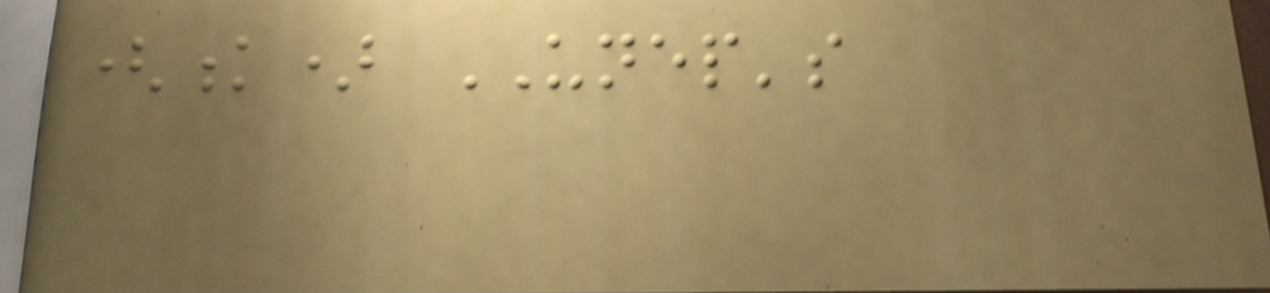(k) UNEP's
